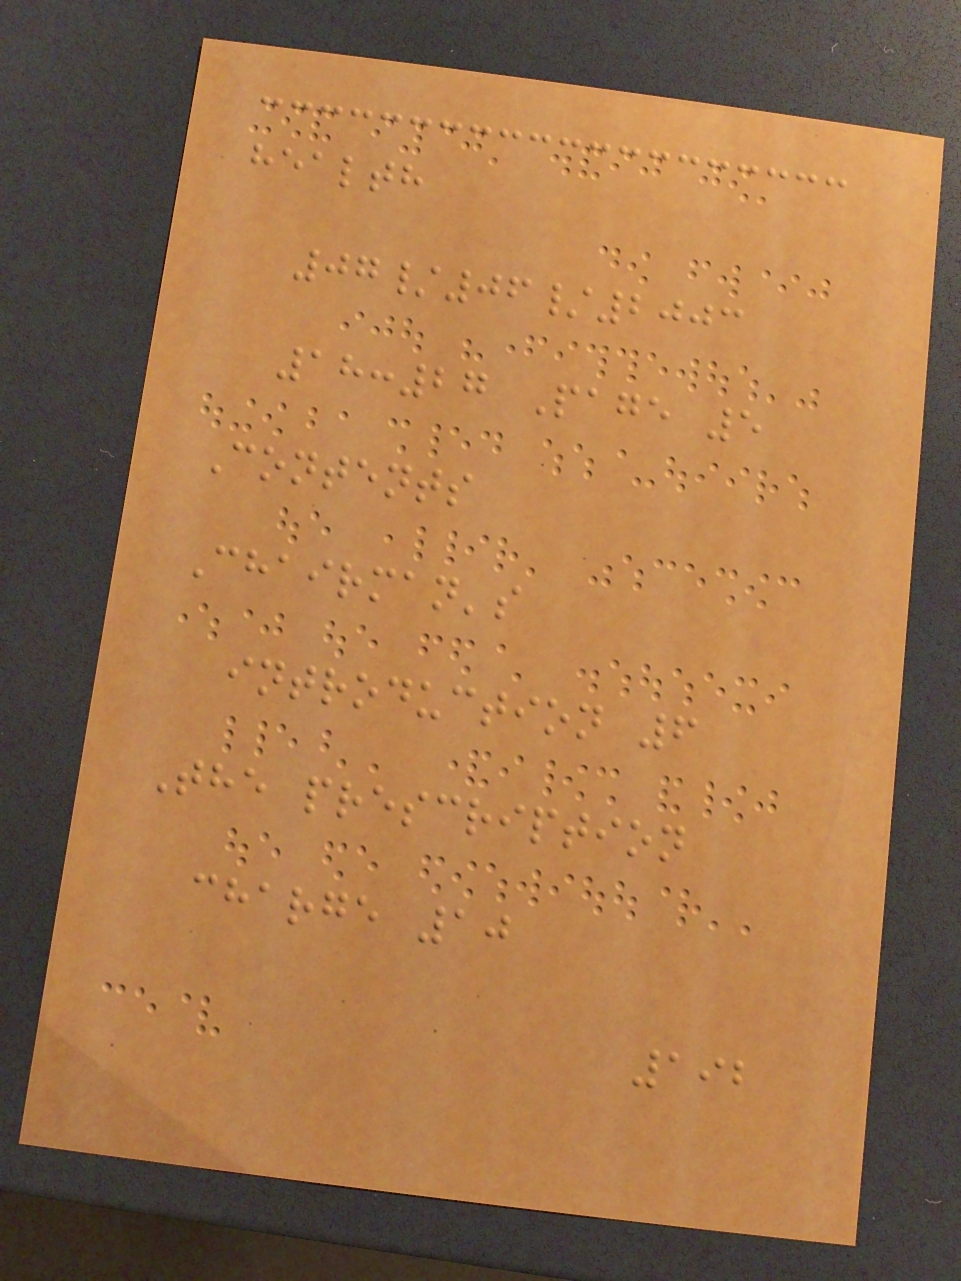health
07/06/2003
18:27 Page 5
Contents
Chairman's
introduction 6
The prescription
charge 10
192
